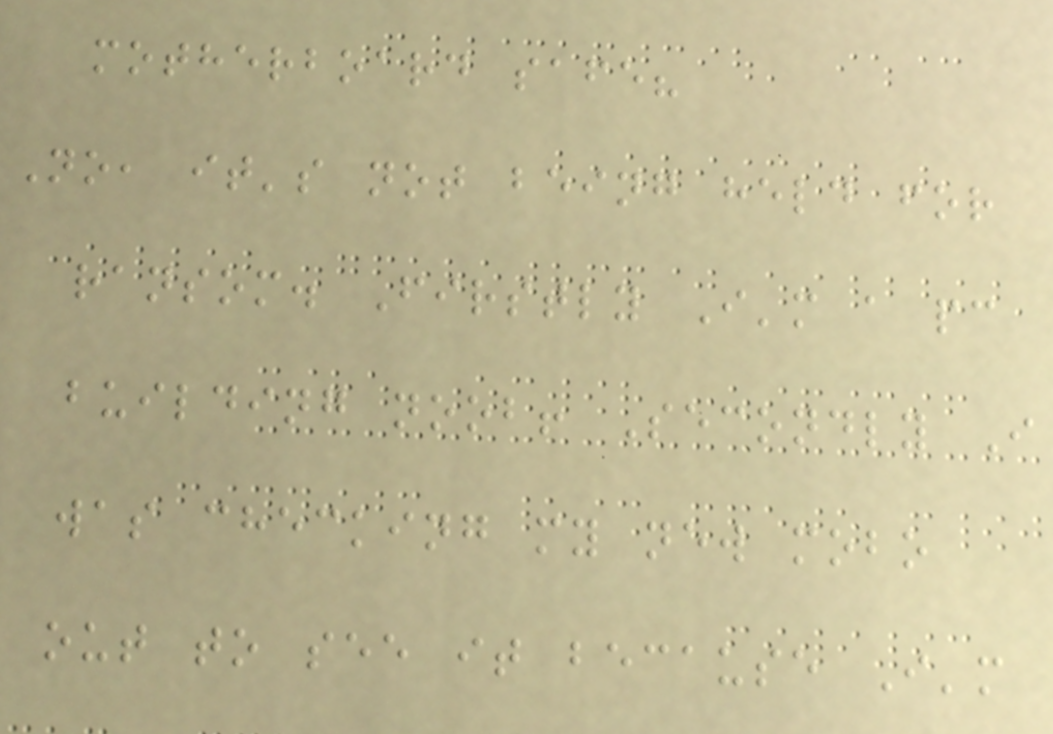motherboard safe?
No, it's not being held for
ransom. Firstly I'm a pc
building noob! Secondly I
was checking my new mobo
out to see it because I'm
